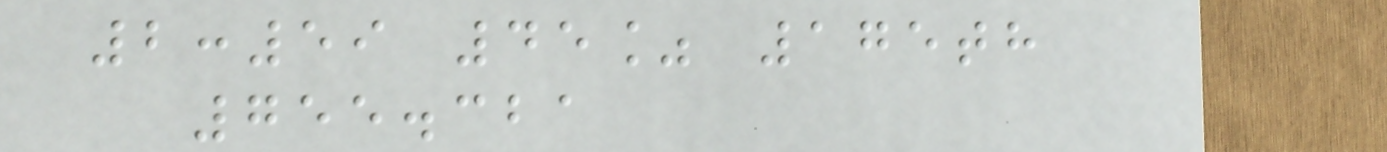2:59 45% 175th
755.321
